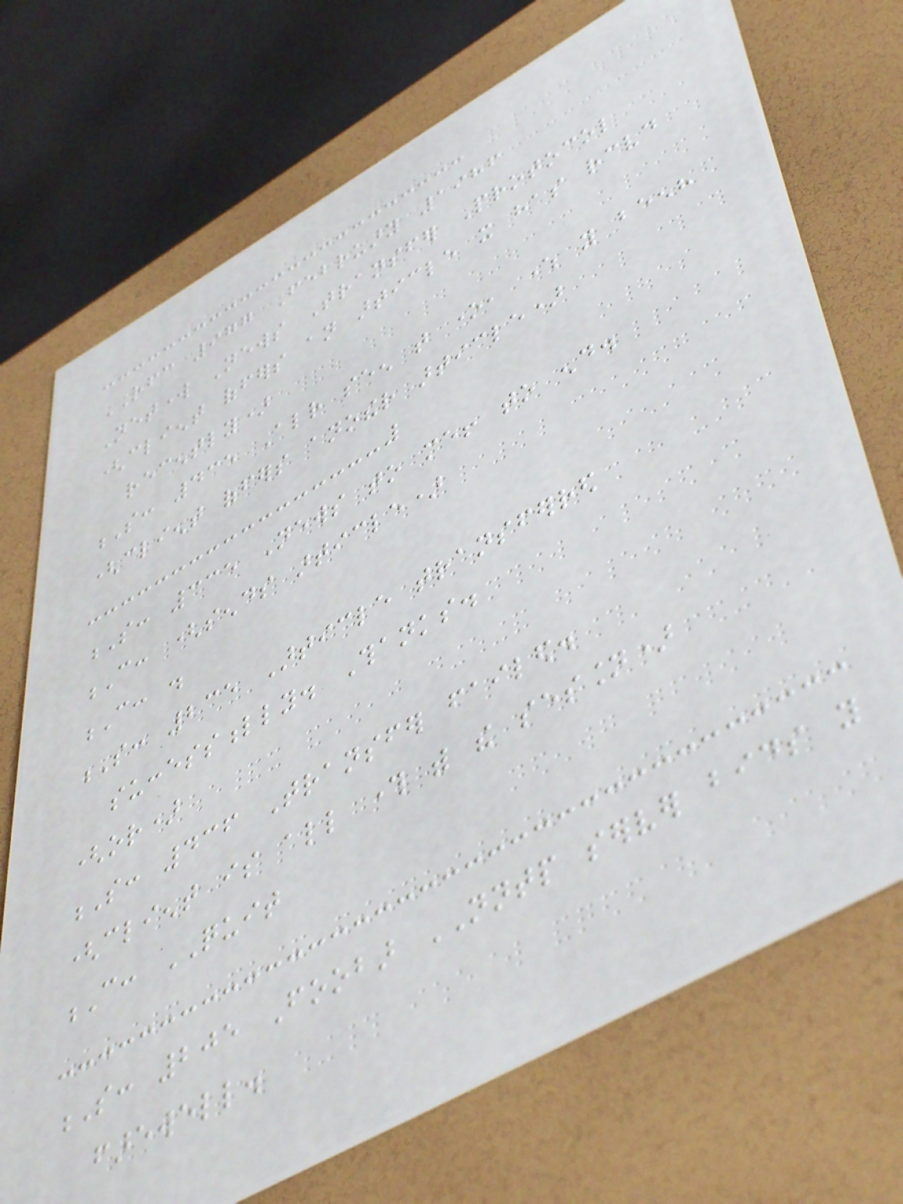RFC 977 February 1986
Network News Transfer Protocol
(client offers an article it has received
recently)
S: 435 Already seen that one, where you been?
(client offers another article)
S: 335 News to me! to end.
C: (sends article)
C: .
S: 235 Article transferred
successfully. Thanks.
(or)
S: 436 Transfer failed.
(client is all through with the session)
C: QUIT
S: 205 Foobar NNTP server bids you
farewell.
